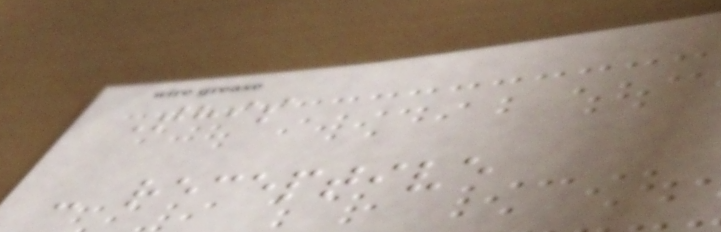This
- receptive
